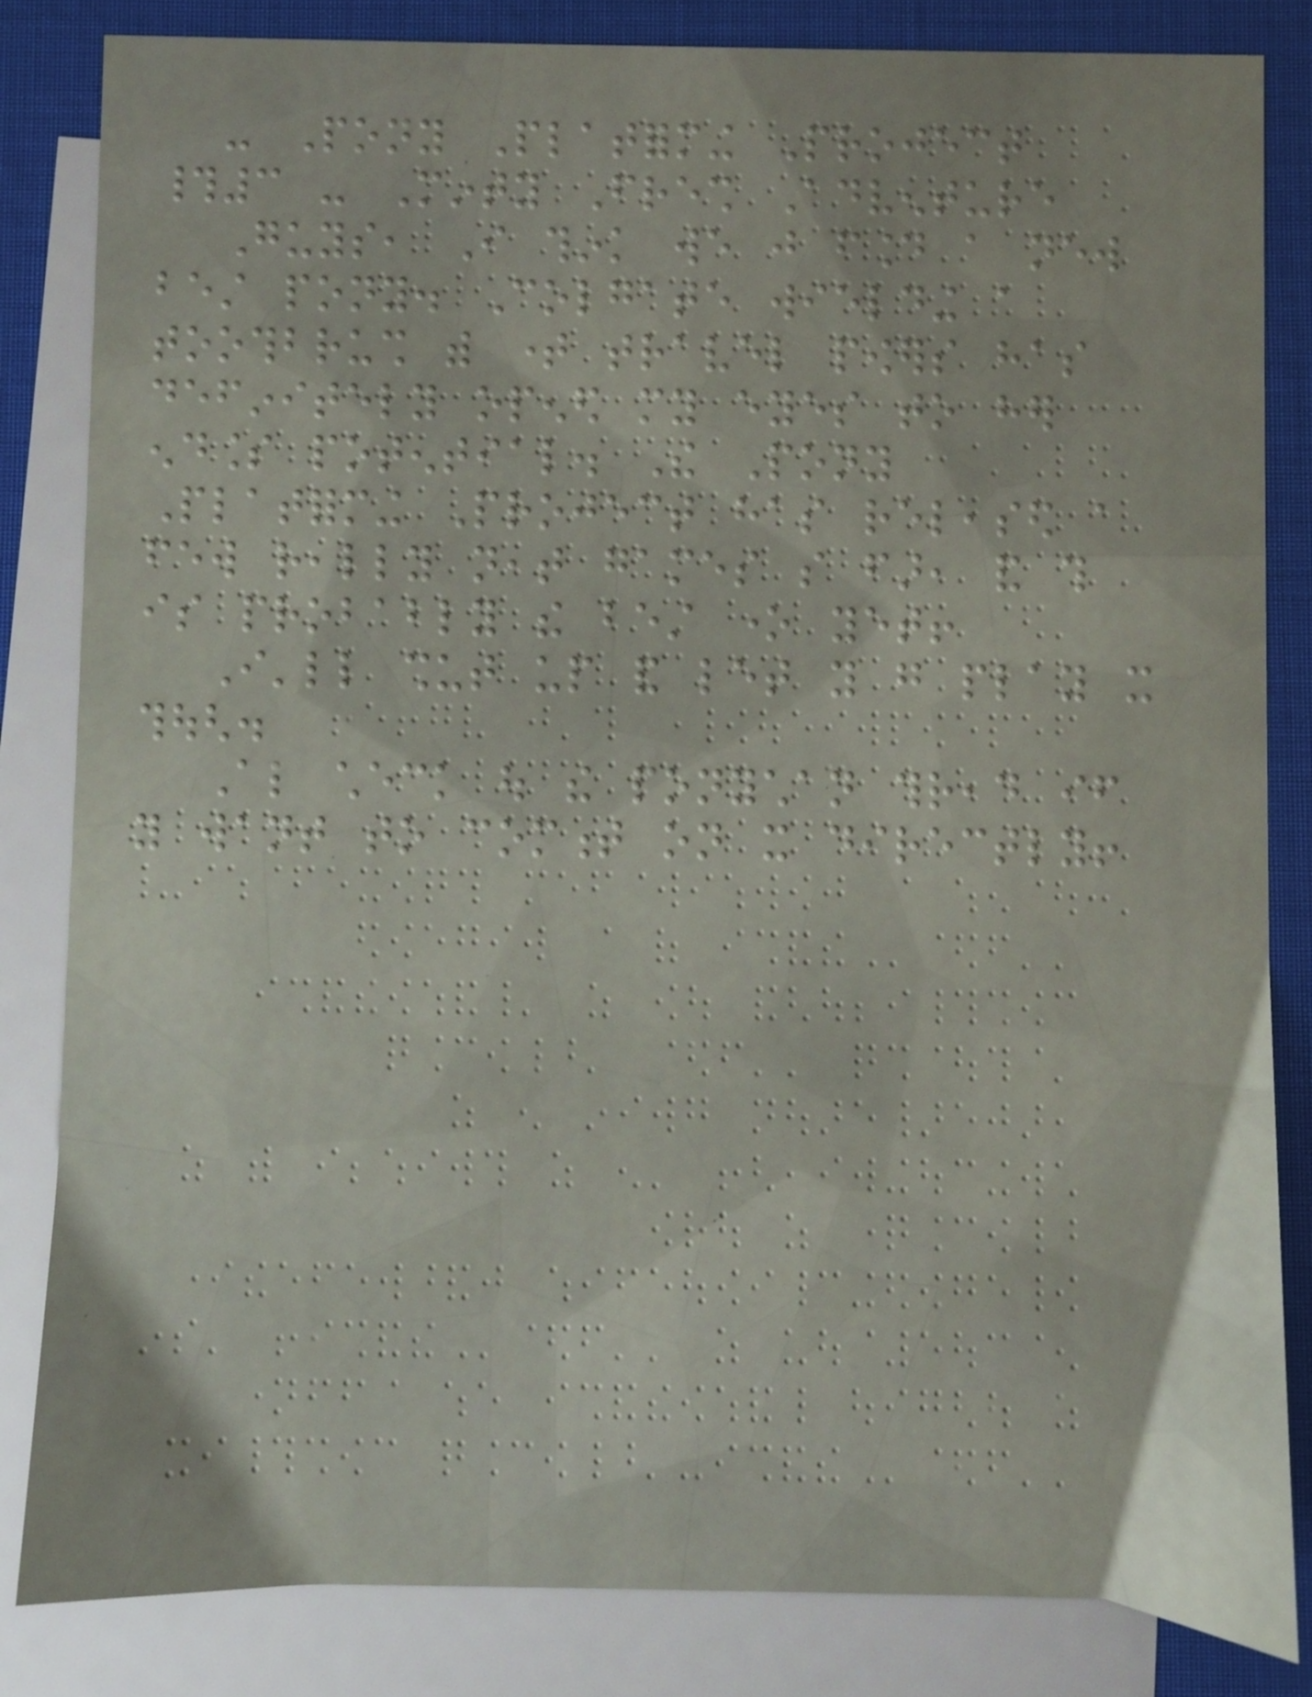- Pony Platforming Project
#3 - Minty Fresh Adventure
Guys, I think we just found a new
best pony. Colgate wielding a
toothbrush with time travel powers has
definitely opened my eyes to her
endless potential. The Pony
Platforming Project has released a
few really neat games so far, and this
is probably the best one yet!
I'll shut up and let you go play it
though.
Also check out the ponychan thread if
you want to comment on it directly!
